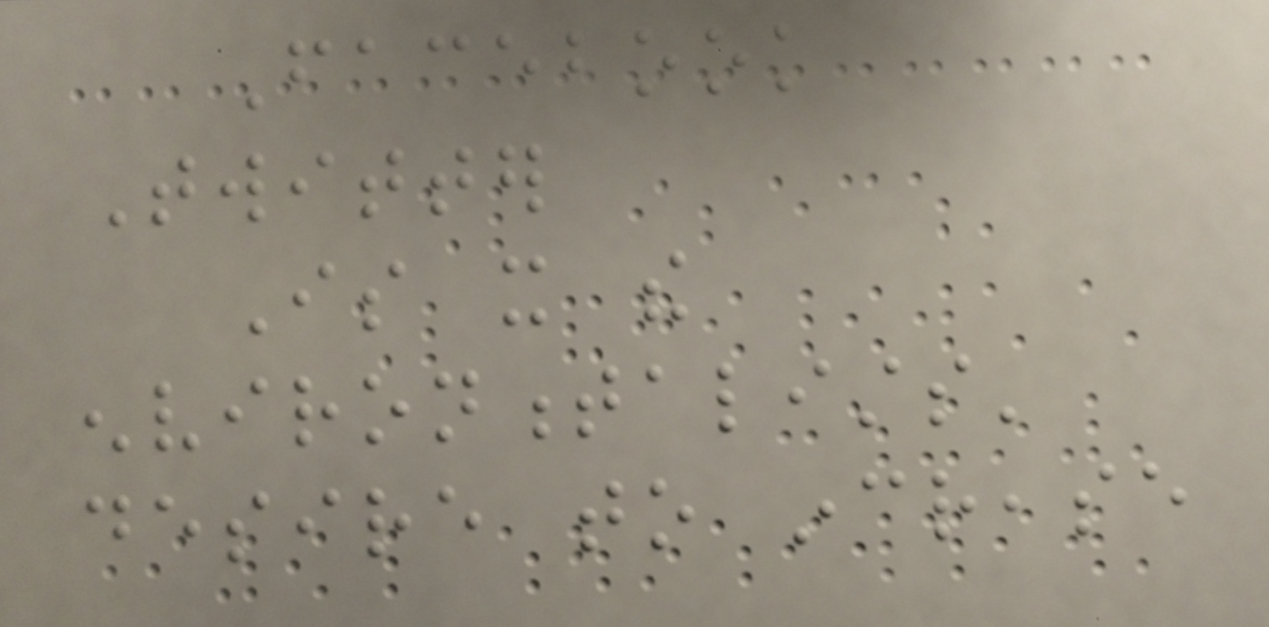Facebook
Twitter
Is it the
environmentalists'
desire to increase
